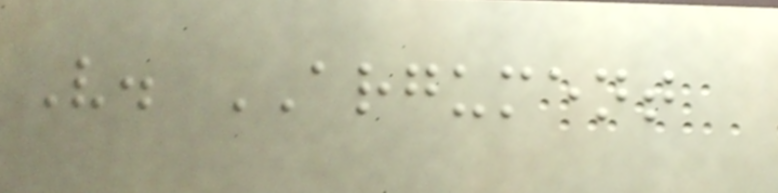V. ARGUMENT
